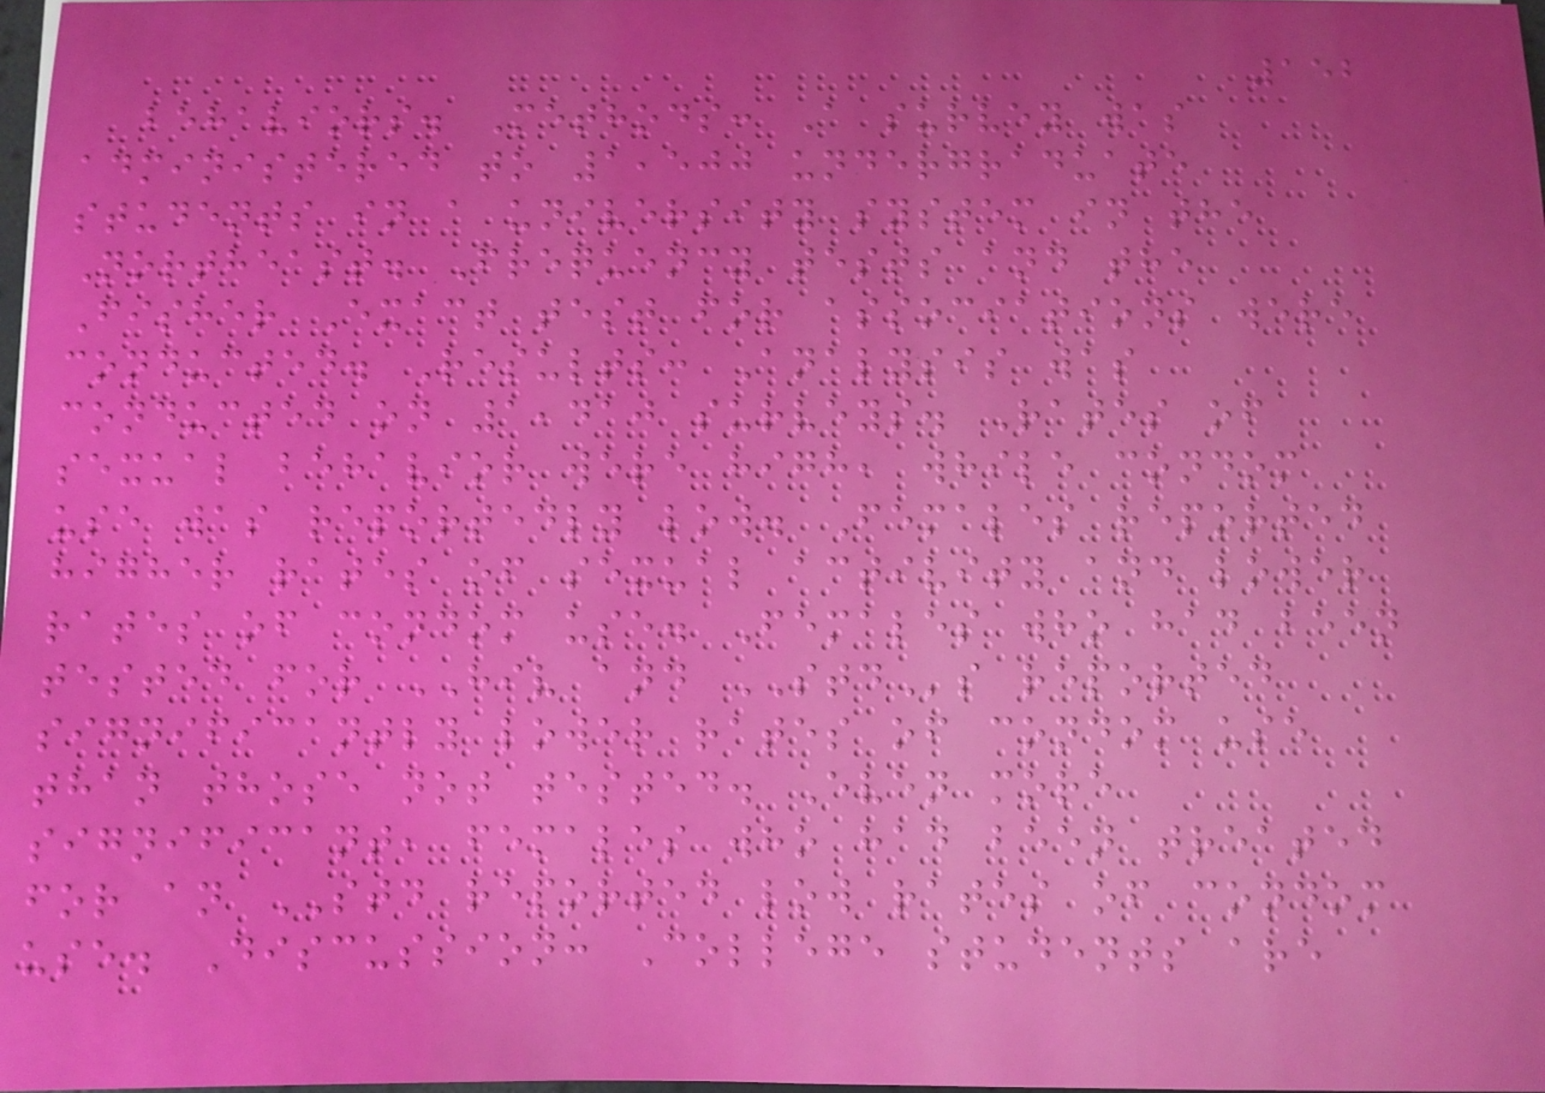152
behaviors. Methods: A survey was
administered to 1,500 undergraduate
students in a university system in the
Northeast. Frequency tests and the
Fisher Exact test for associations were
conducted. Results: Analysis was
conducted on 1,410 surveys. Rates of
sexual behavior were high, while condom
use was reportedly low. Females reported
higher rates of sexual activity and lower
rates of condom use. Females who had been
tested for HIV and STDs reported
significantly lower rates of condom use
than those not tested. Even more
significant, females who had been treated
for an STD reported low rates of condom
use. Discussion: College students are
